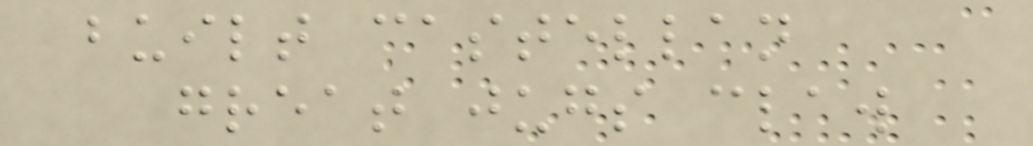built castellan
great jugs claw
